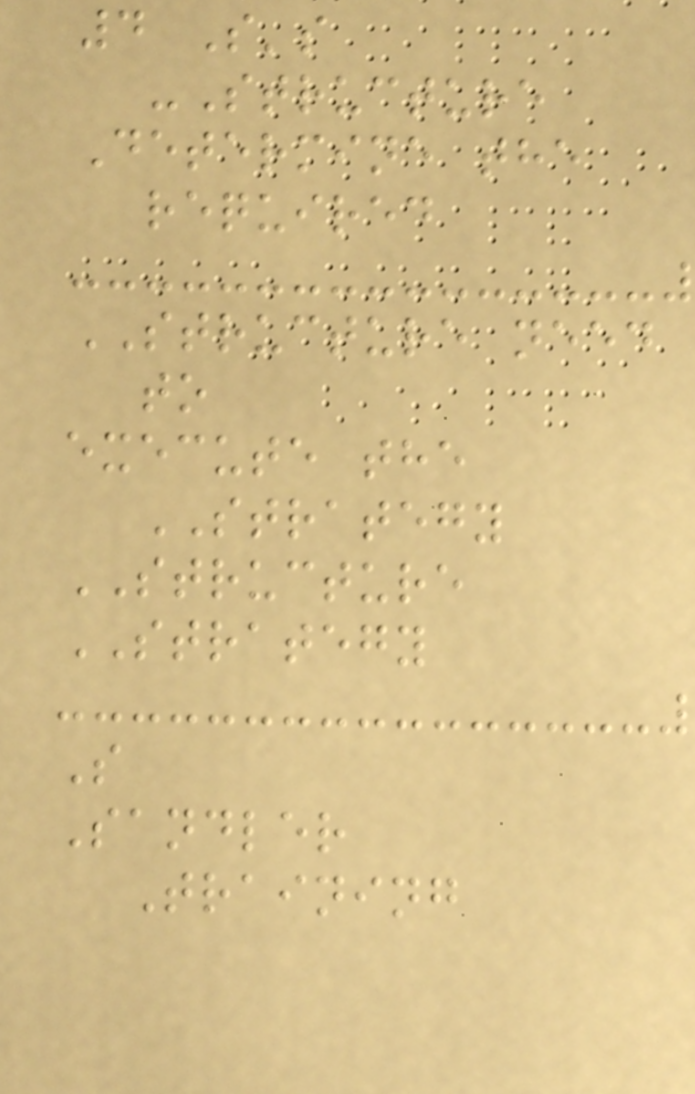4 S's
-Structure
Determine the
required
STRUCTURE need
to
execute the
STRATEGY
STRUCTURE
STRATEGY
S
Sandler
Training
